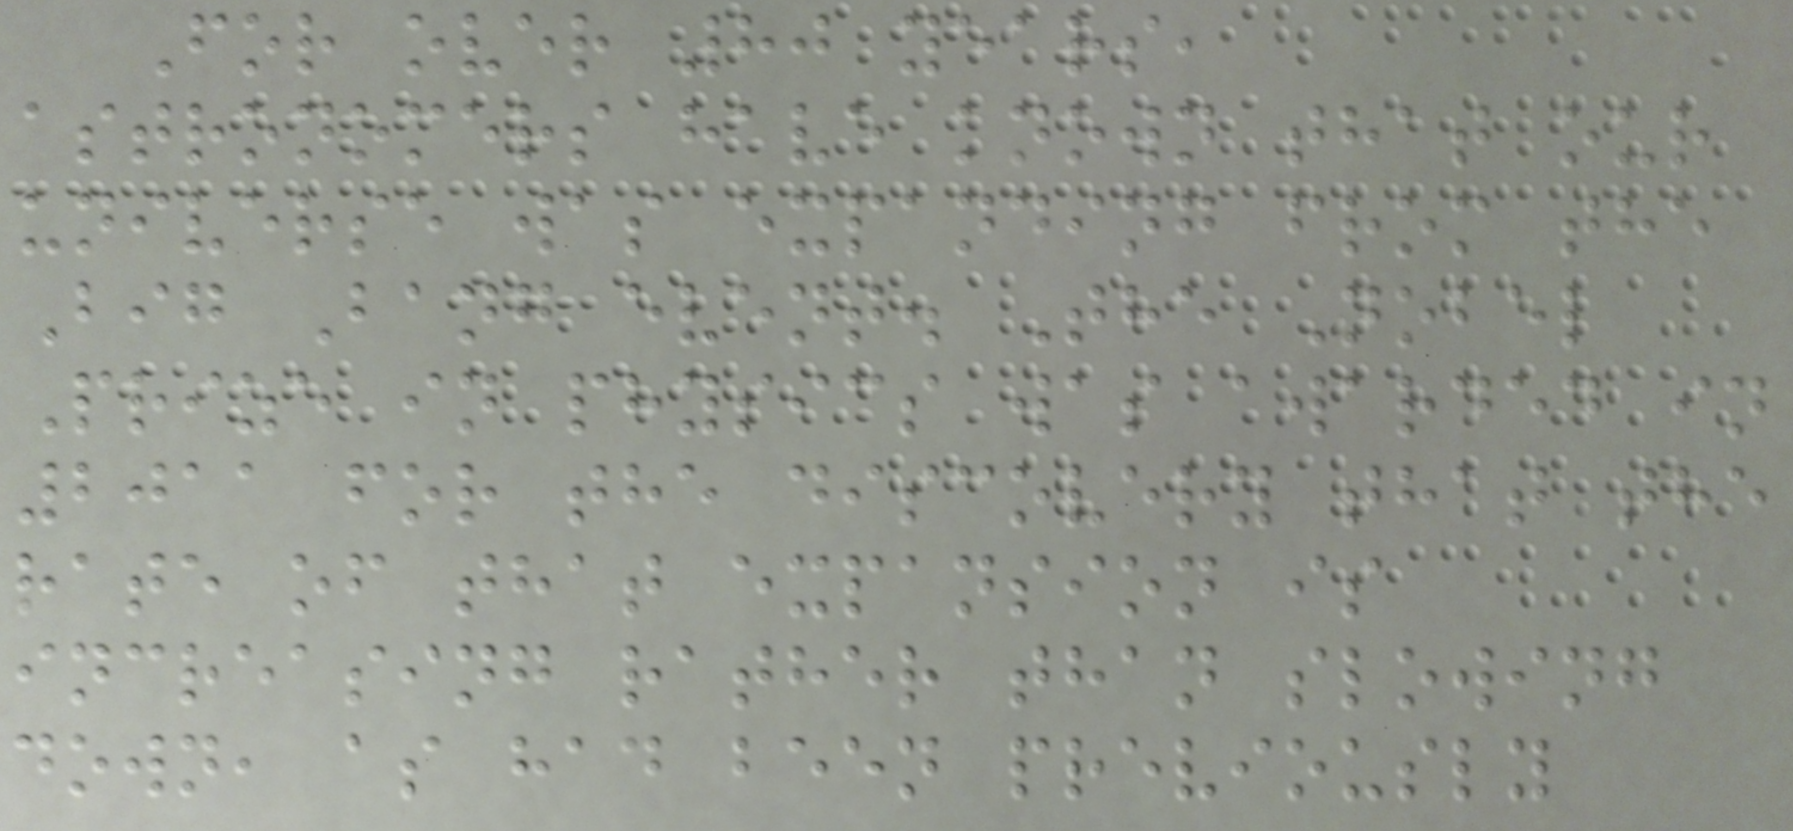For over 80 years,
astronomers have known that our
universe was expanding from the
Big Bang event. The Nobel
Prize in physics was awarded in
2011 for the discovery that the
rate of that expansion is
increasing rather than slowing
down, as had been previously
